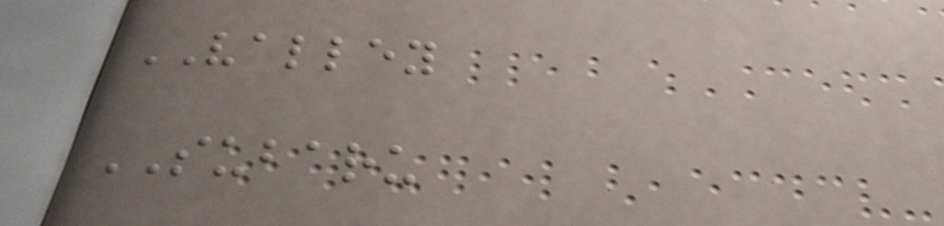VALLEY
SUBARU
